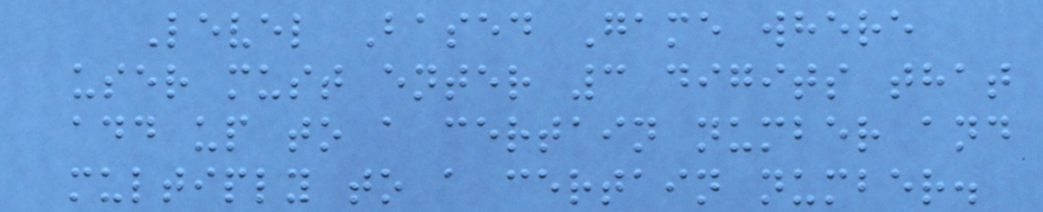Level Based Game where
user must enter 3 digits that
add up to a certain number and
multiply to a certain number.
